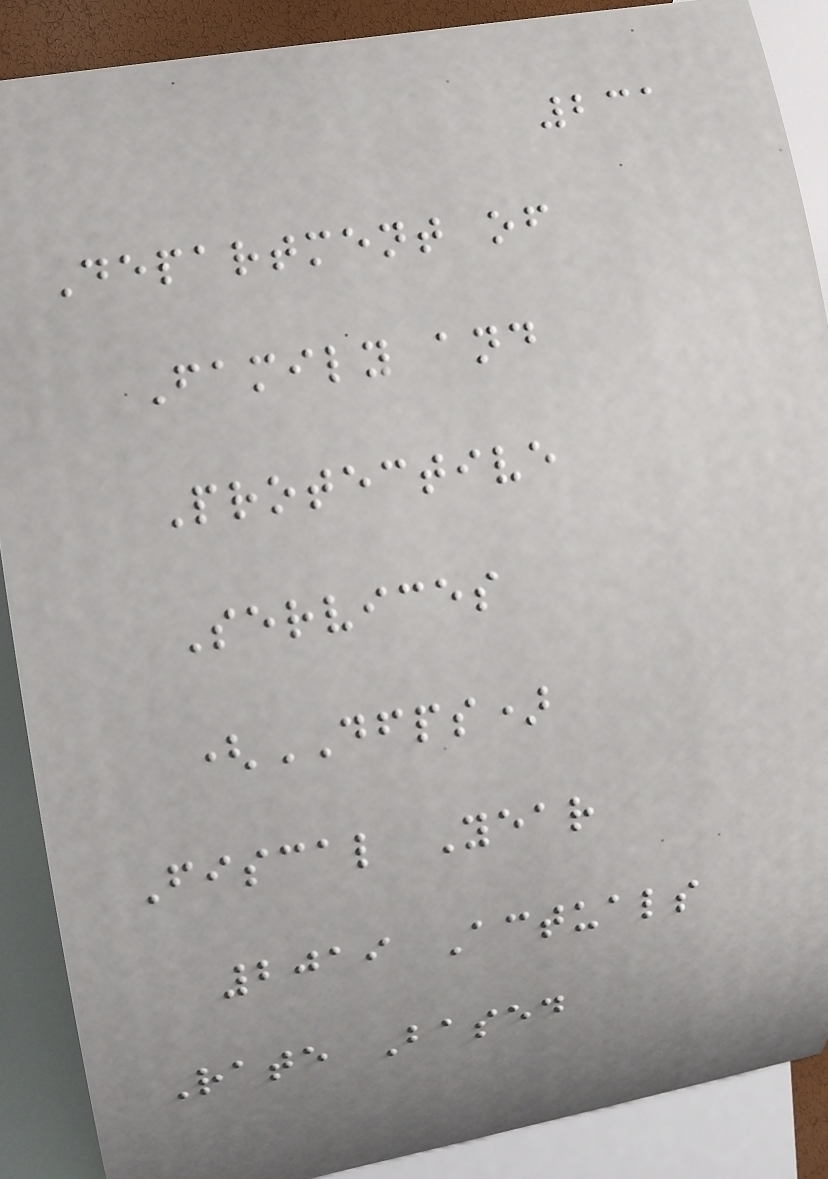231
Department of
Family and
Protective
Services
(DFPS)
Fiscal Year
2019 Actuals
Rate Based
